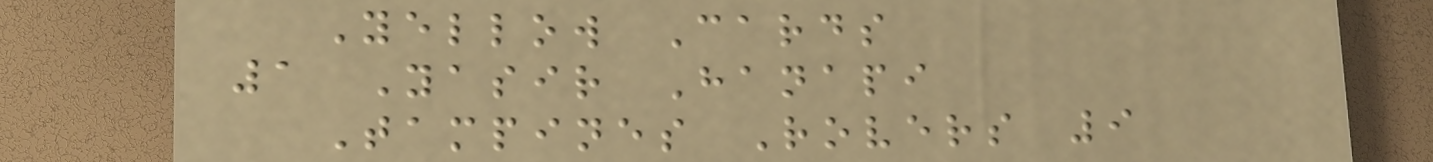Yellow Cards
1 Yasir Hanapi
Tampines Rovers 9
